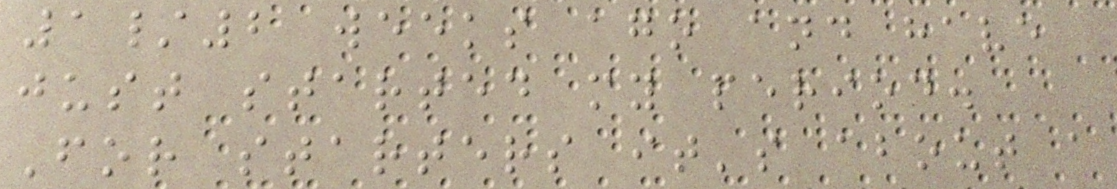1/2 weeks ago and have
just started my period.
For starters it's about a
